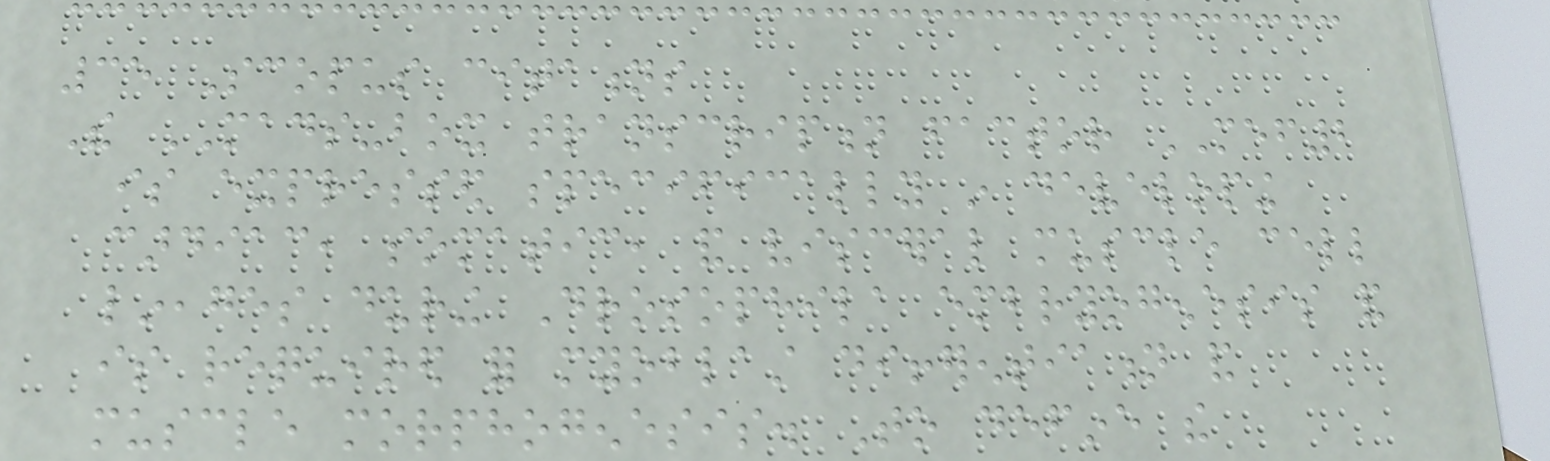35 Scopus citations
The MADS-box transcription factor MEF2
is expressed specifically in developing
cardiac, somatic, and visceral muscle cell
lineages during Drosophila embryogenesis and
is required for myoblast differentiation and
muscle morphogenesis. To define the
